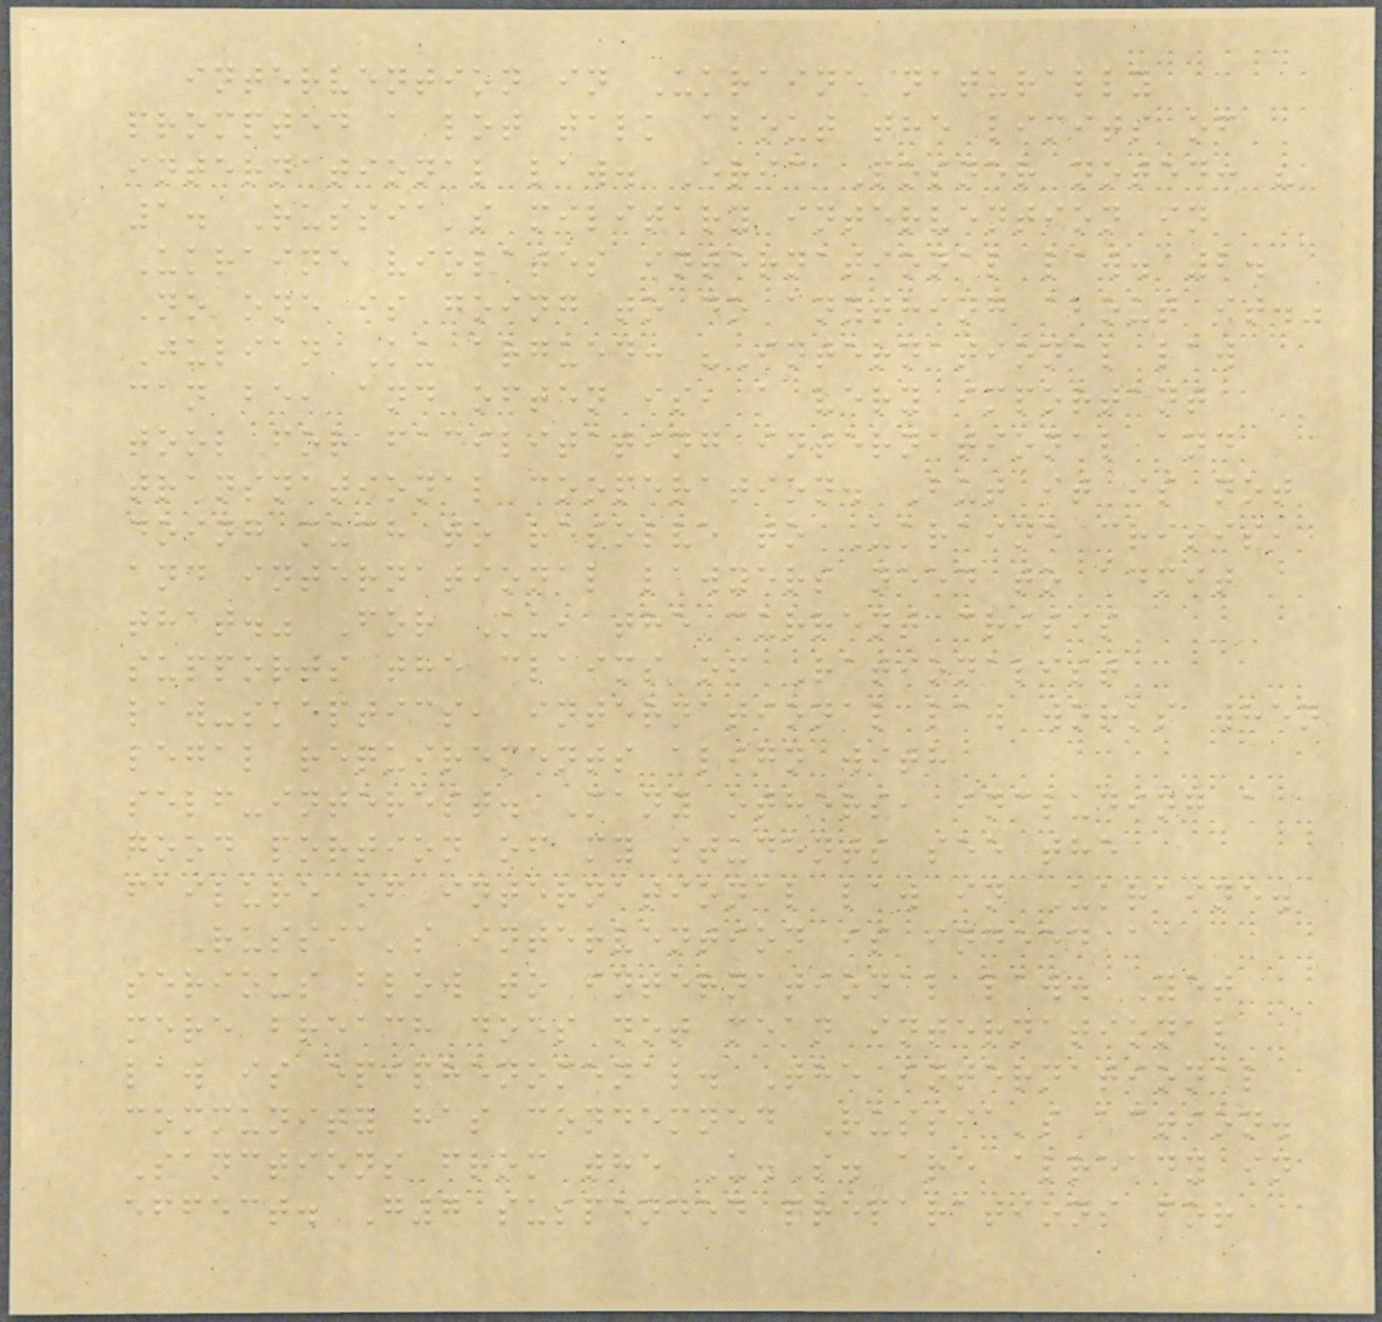intervention in Ukraine naturally
prompted a lot talk about the limits of
international law. Eric Posner noted: "
1. Russia's military intervention in
Ukraine violates international law. 2.
No one is going to do anything about it."
Julian Ku argued: "International law
can be, and often is, a very important
tool for facilitating international and
transnational cooperation. But it is not
doing much to resolve to Ukraine crisis,
and international lawyers need to admit
that." For Ku, the current crisis
supports the claims of Rationalist
law-skeptics, international law works when
legal requirements align with
self-interest. Many others, including a
good portion of my students see the
failure of international law in Ukraine.
Russia's intervention is indeed a
serious blow to international law. Yet
mere breach does not mean international
law is epiphenomenal. The international
community has condemned Russia's action.
Sanctions from the U.S. are already in
effect. G7 suspended preparations for
